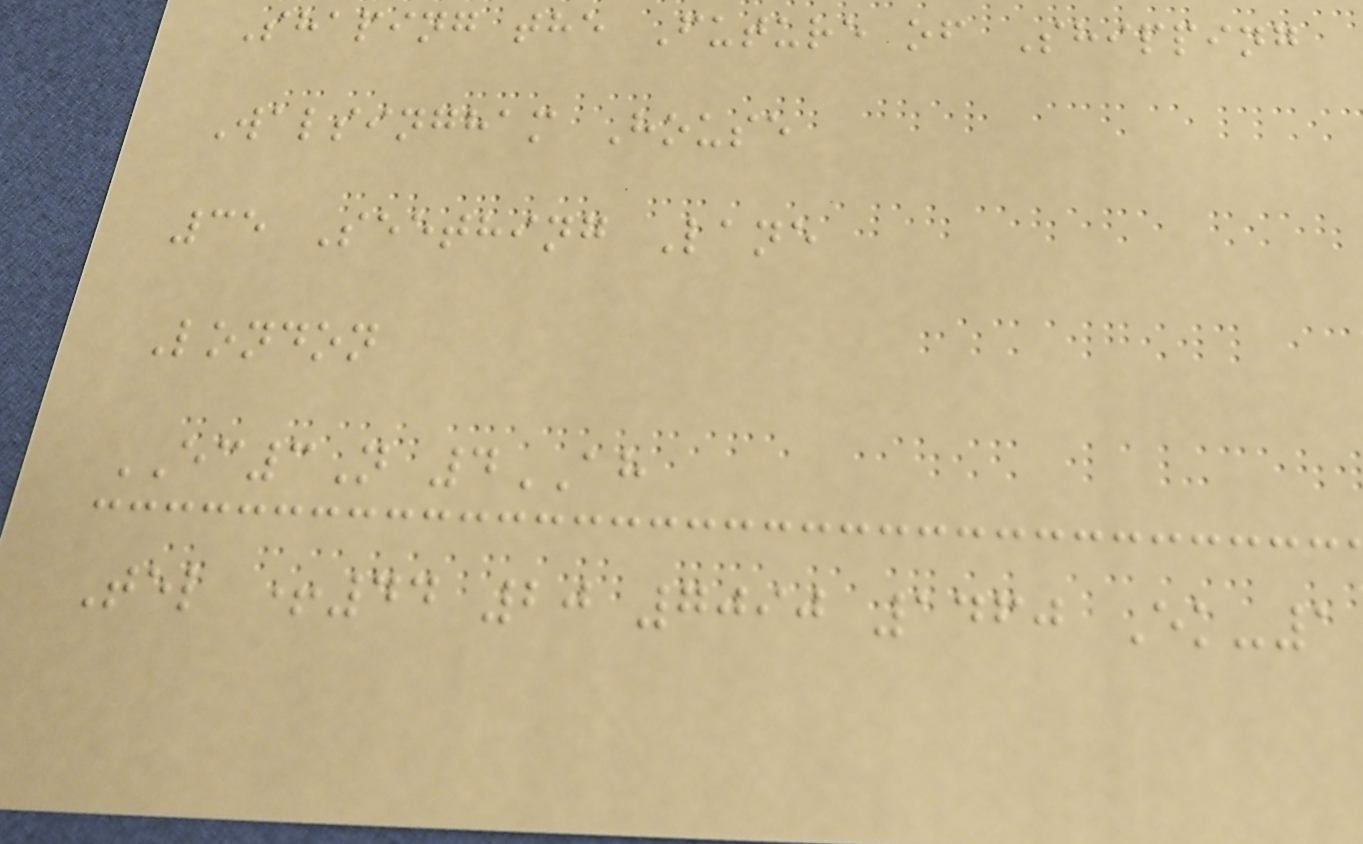Shaping the Future of Shipping
Walsingham House
35 Seething Lane
London
EC3N 4AH
Tel +44 20 7090 1460 Ek-1
